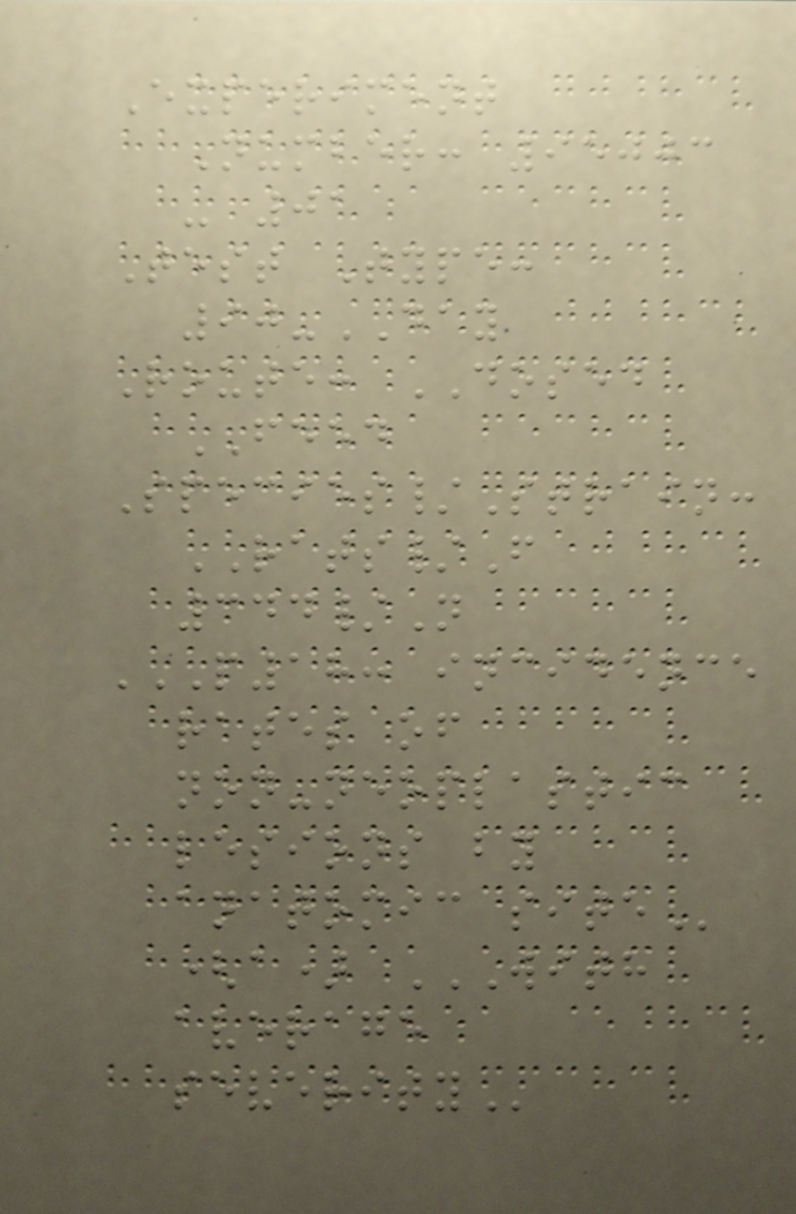Experiment
Number: 95003
- 01
Test Type:
90-DAY
Route: DOSED
FEED
Species/Strain:
RATS/F
344/N
P18: INCIDENCE
RATES OF
NON-NEOPLASTIC
LESIONS BY
ANATOMIC SITE
(a) WITH
AVERAGE
SEVERITY
